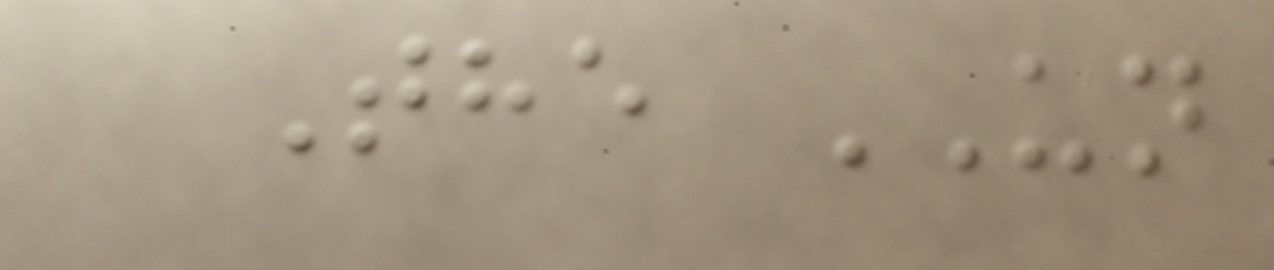The UN
